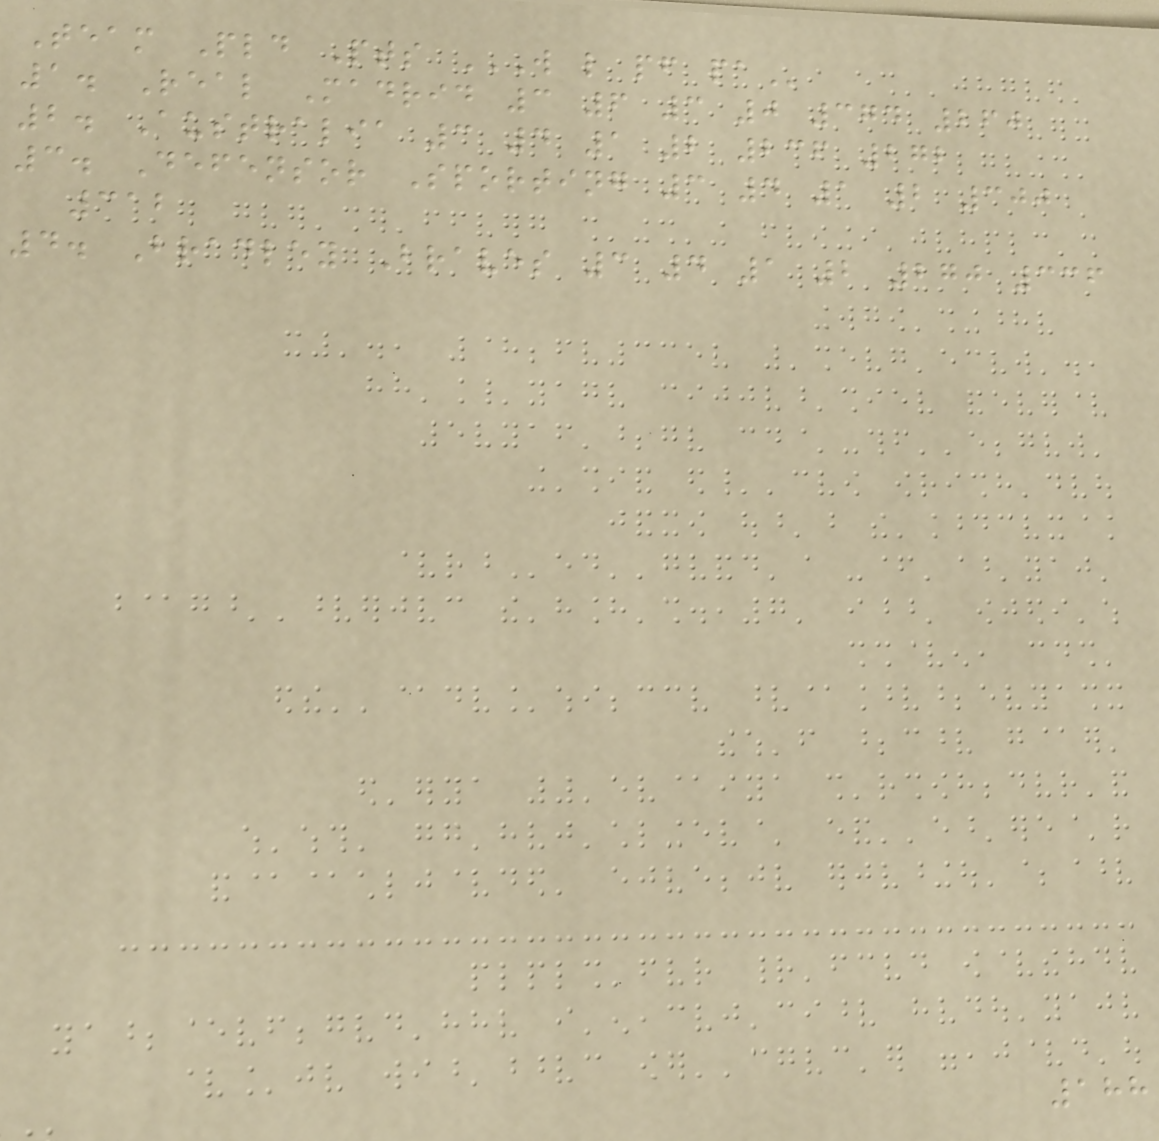Team Pld Pts W L PF PA
1. Real Madrid 3 6 3 0 374 260
2. Australia 3 4 1 2 236 272
3. Defensor Sporting 3 4 1 2 300
312
4. Bradley Braves 3 4 1 2 270 336
188
